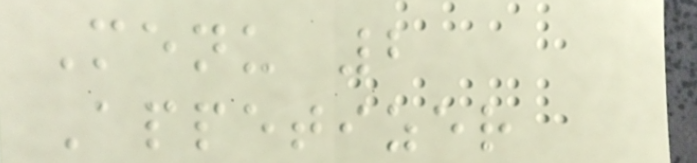Menu 2
Appetizer
